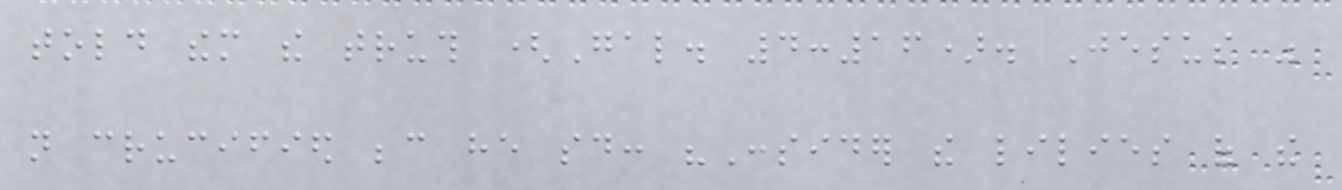told them the truth (Gal. 4:16). Jesus was
not crucified because he said: "Consider the lilies of the
